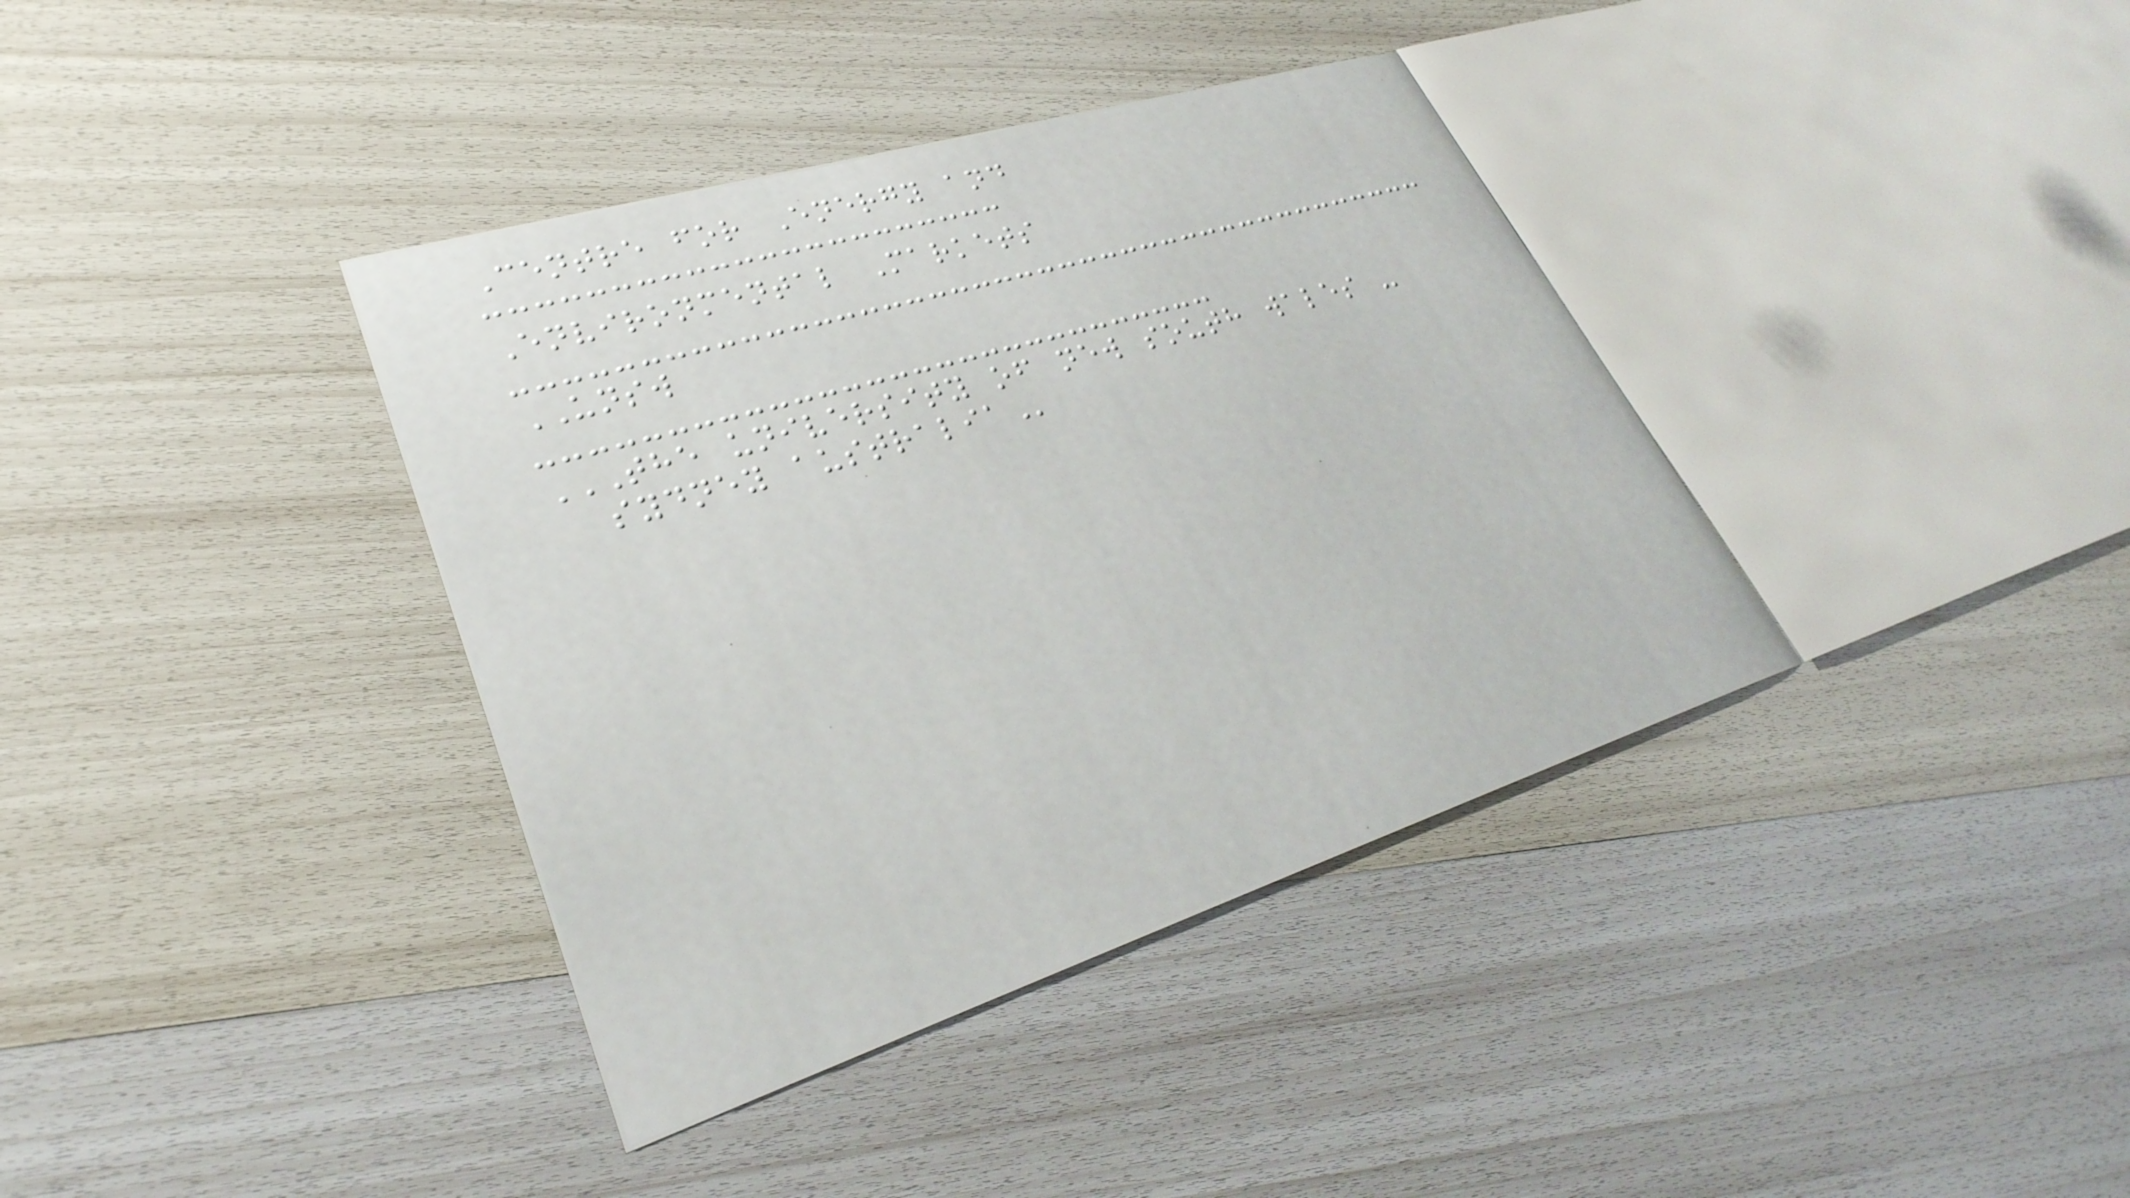Centre for Energy and
Environmental Markets
UNSW
THE UNIVERSITY OF NEW SOUTH WALES -
SYDNEY AUSTRALIA
